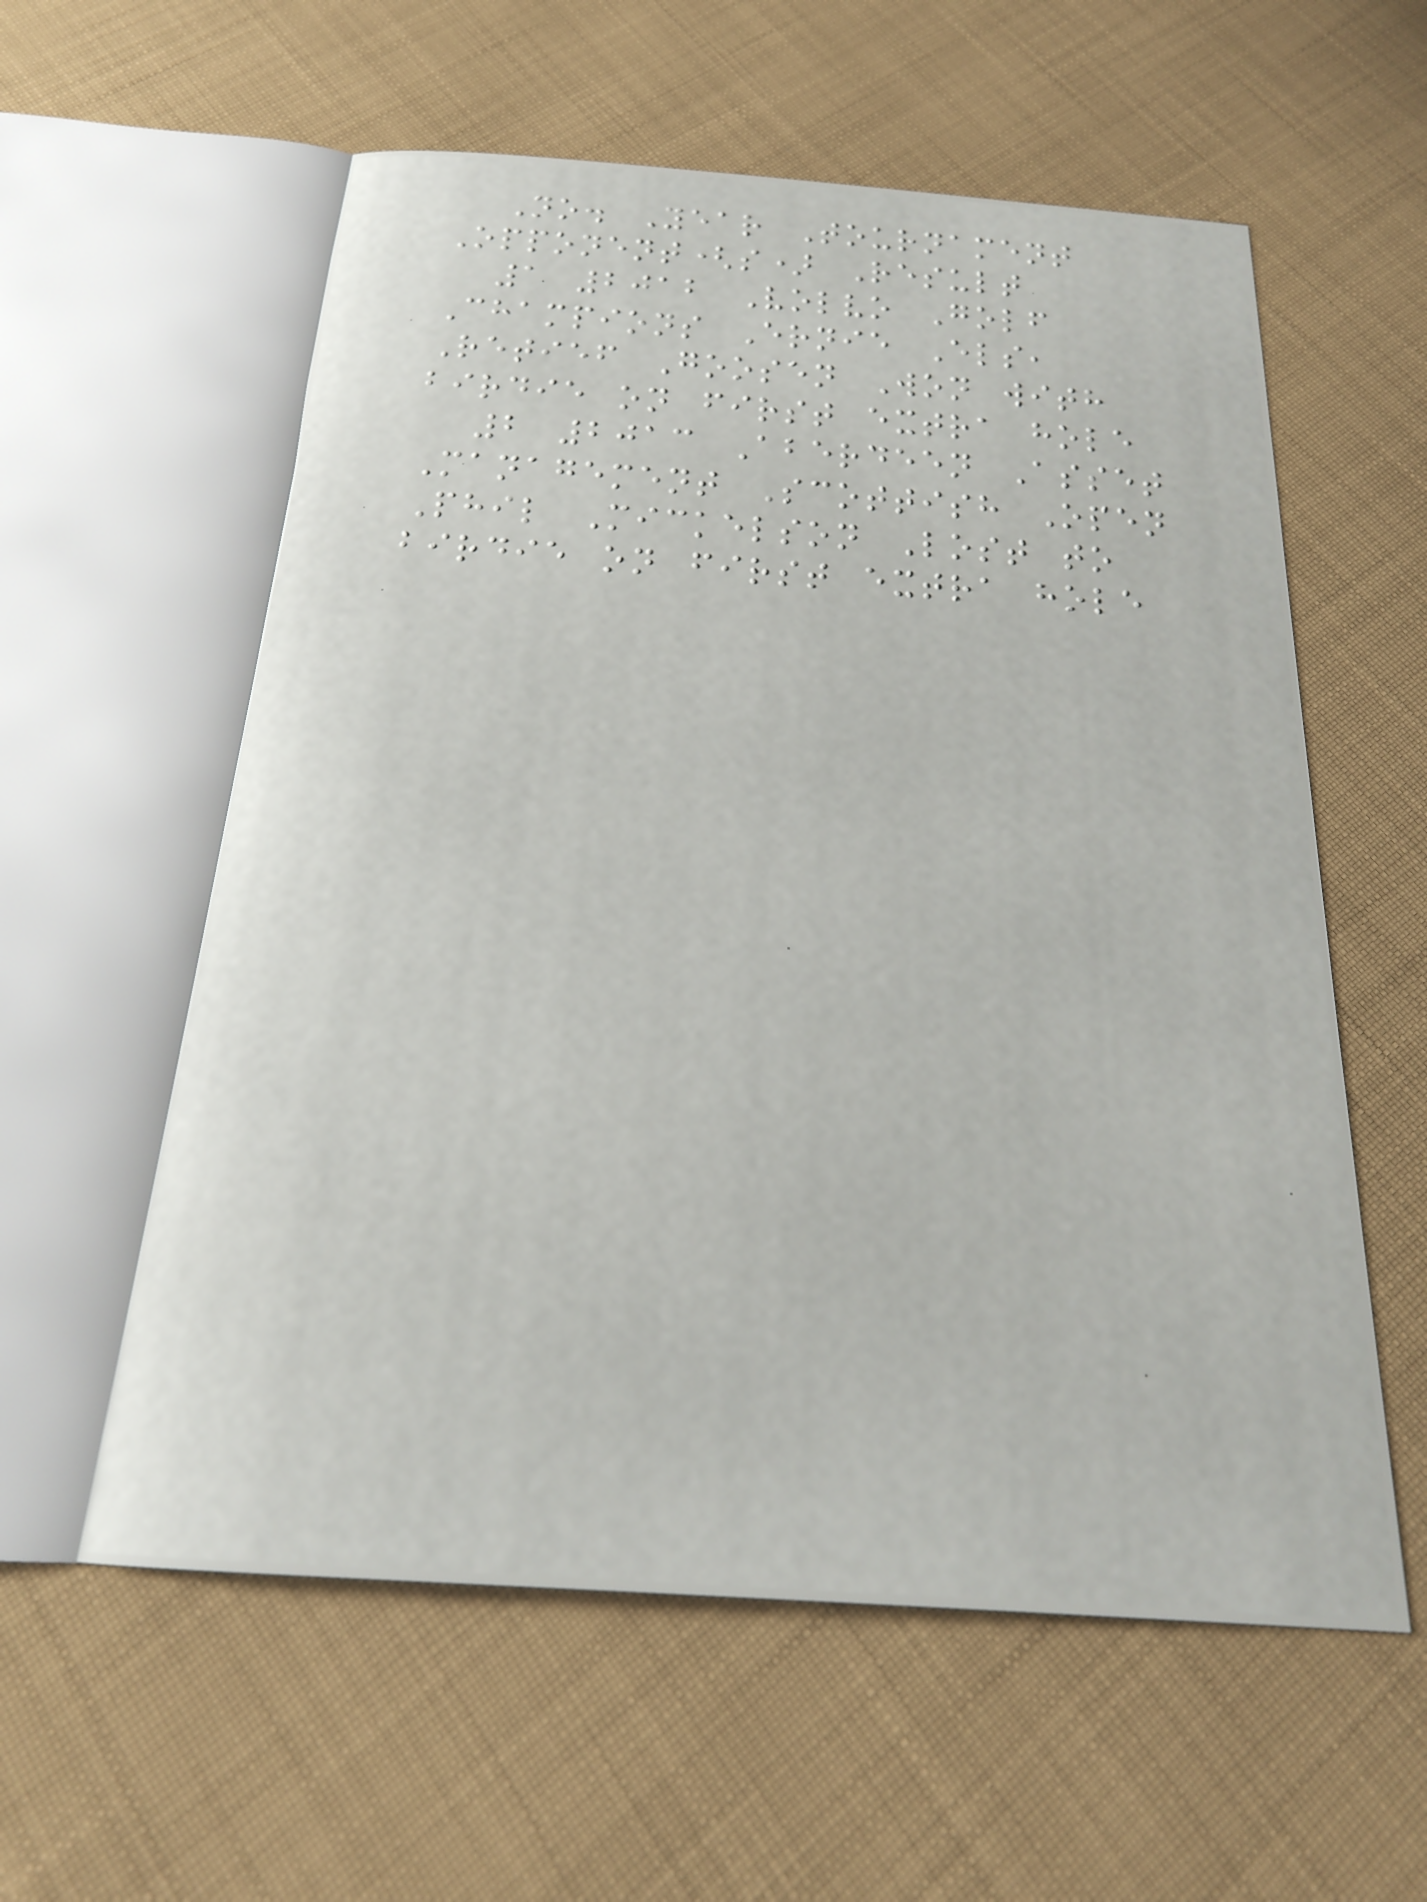No. Year Tournament
Opponent(s) Result
1 2012 Volvo Golf
Champions Ernie Els,
Retief Goosen Won with
birdie on first extra hole
2 2013 Aberdeen Asset
Management Scottish Open
Phil Mickelson Lost to
birdie on first extra hole
